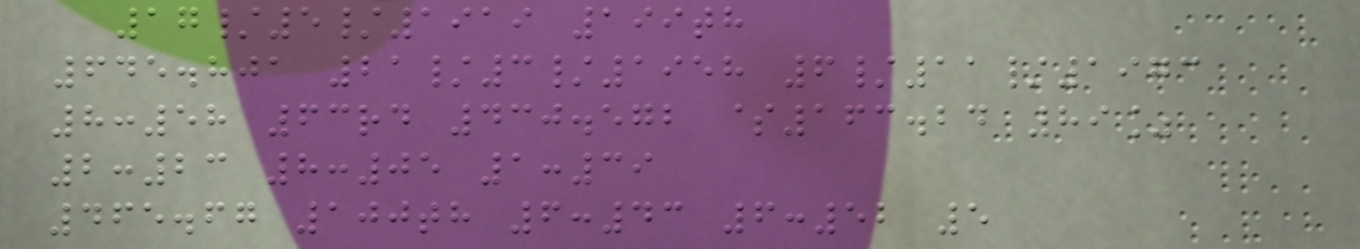17/5/1919 199th
645.801 21/3/1958 6/11/1973
8:58 63rd 430.572 $163.24 89%
2:23 8:05 1:39
465.67 100th 6:43 6:52 5
